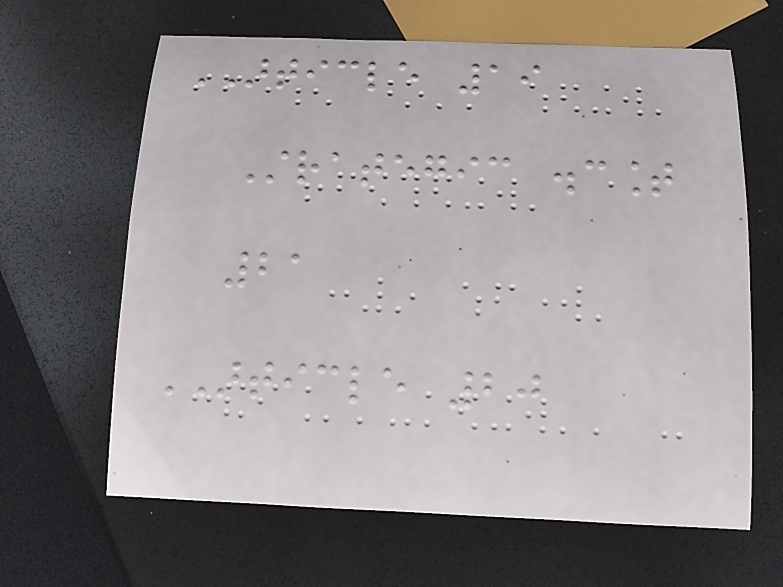ARTICLE 19
Strategic discount
21
ARTICLE 20
